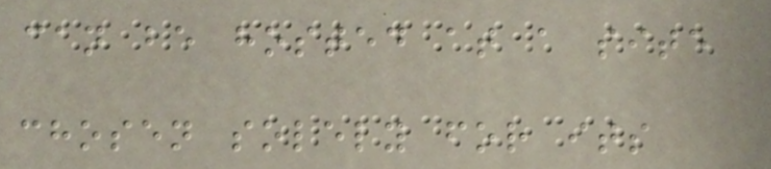can be hosted at a site
chosen solely for its
